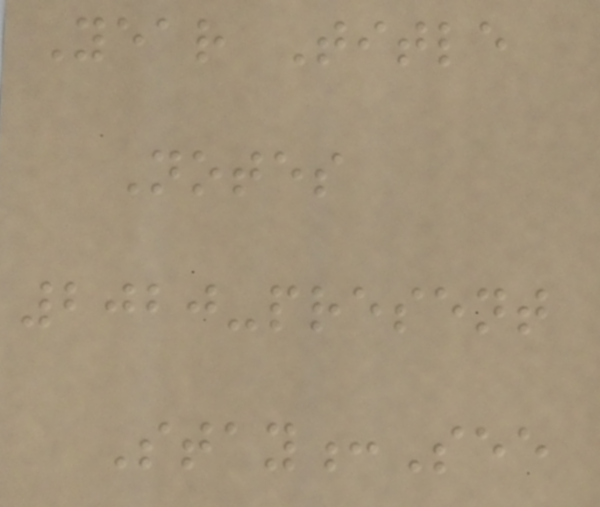Year Title
Notes
2020-present
Stay:See
